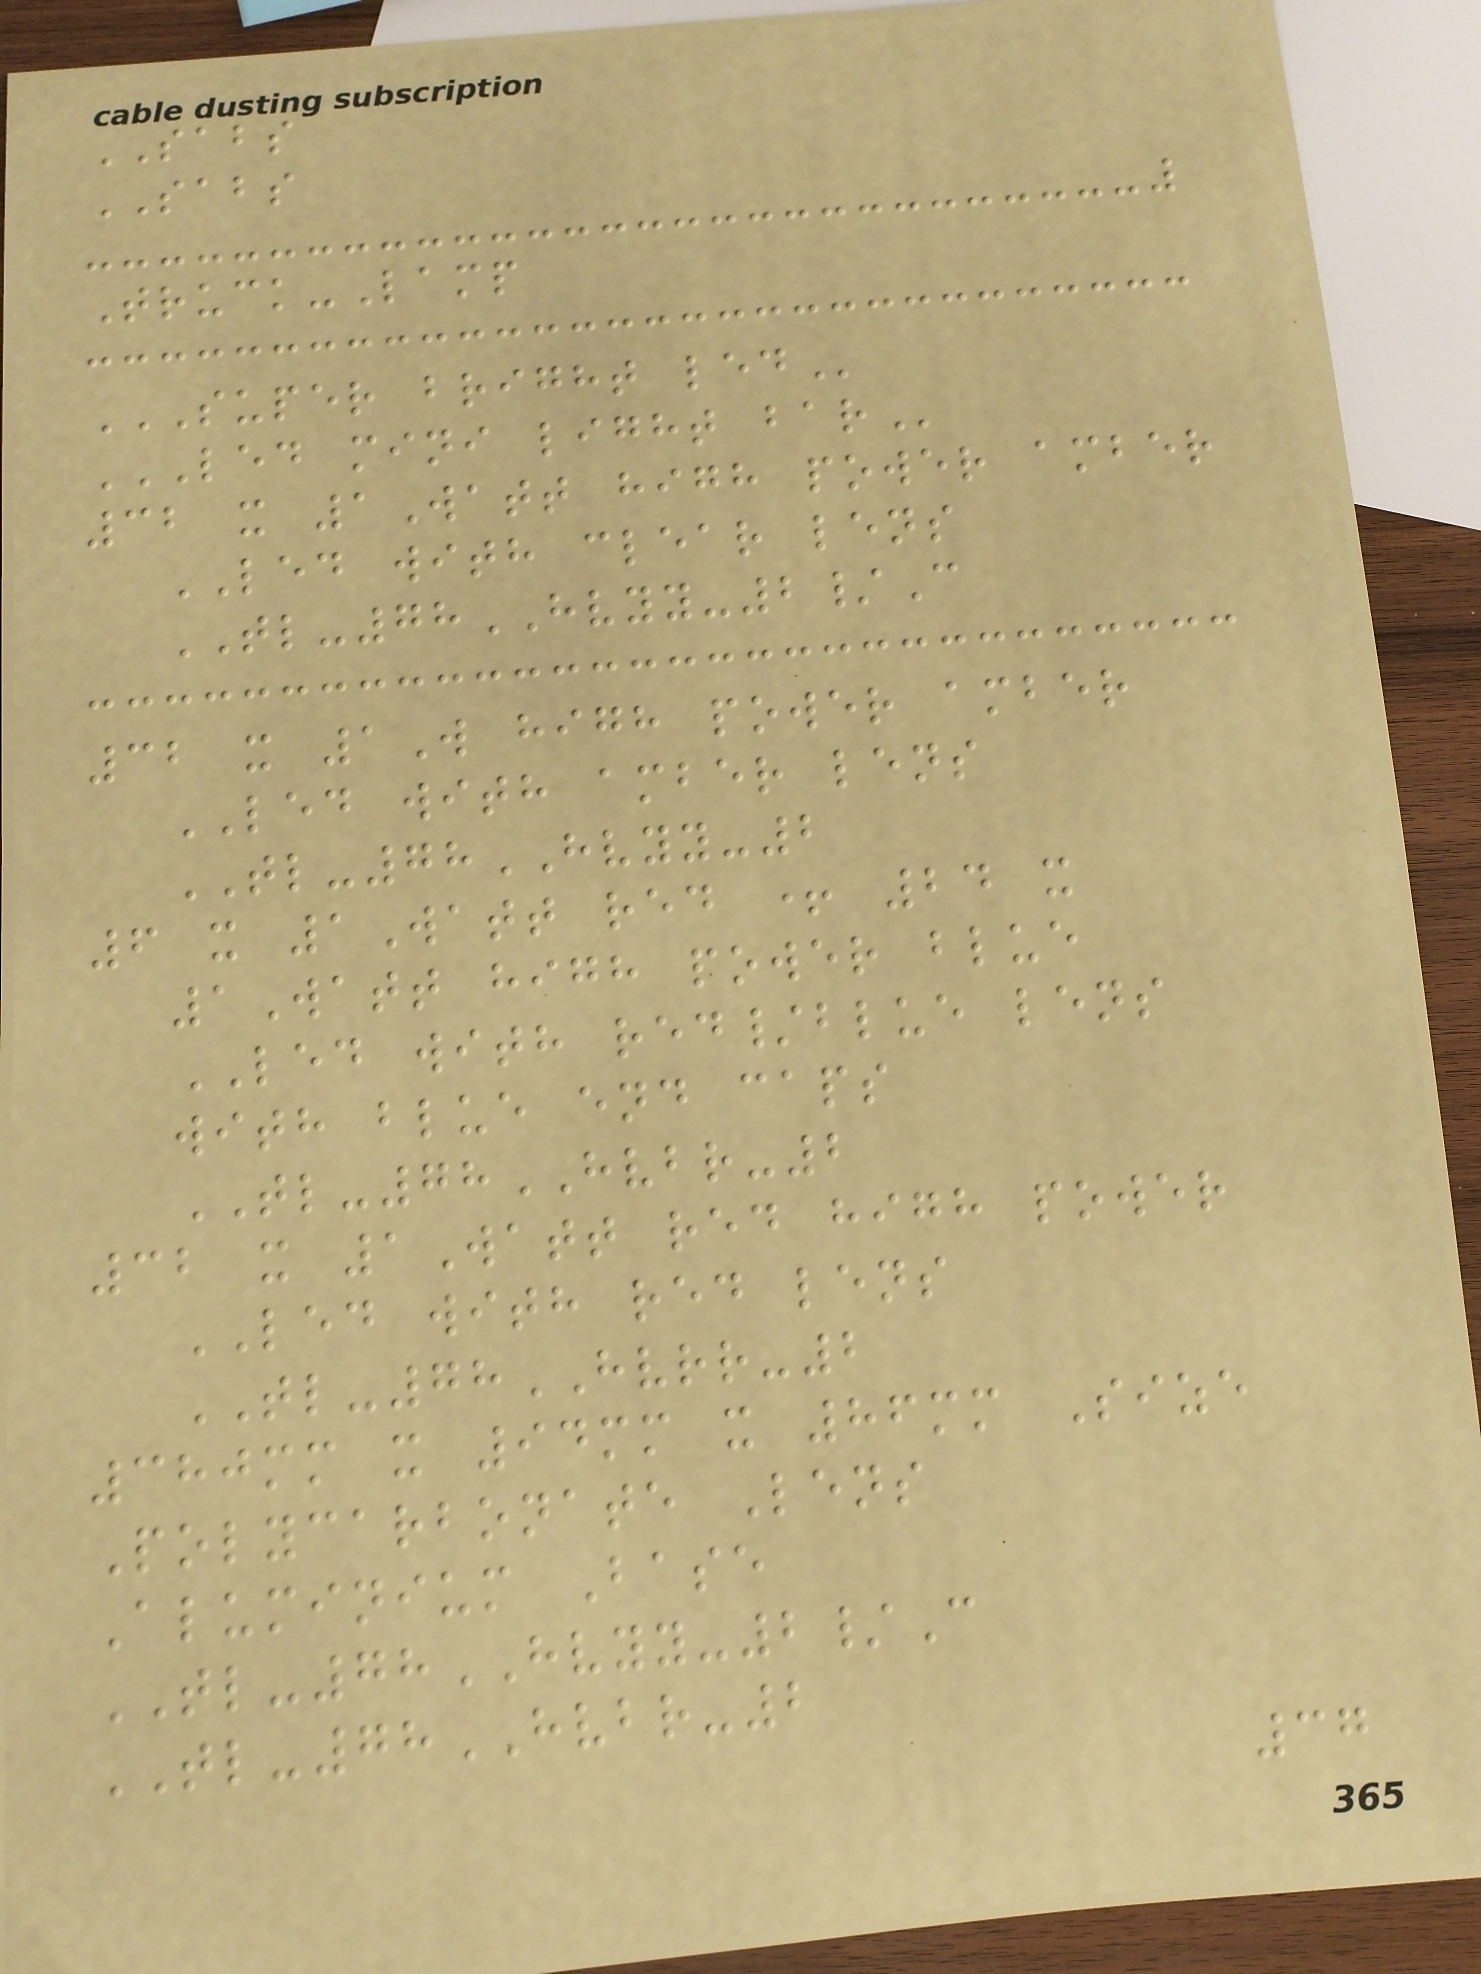SABS
SABS
Truck-Lamp
SUPER BRIGHT LED
LED MINI LIGHT BAR
32 x 1Watt high power amber
LED with clear lens
TL-78HVYY-2/C
32 x 1W high power amber
LED with amber lens
TL-78HVYY-2
6 x 1Watt red + 24 x
1Watt high power blue
LED with red/blue lens
with blue end caps
TL-78HVBR-2
32 x 1Watt red high power
LED with red lens
TL-78HVRR-2
380mm x 94mm x 86mm Size
Polycarbonate Lens
Aluminium Base
TL-78HVYY-2/C
TL-78HVBR-2
37
